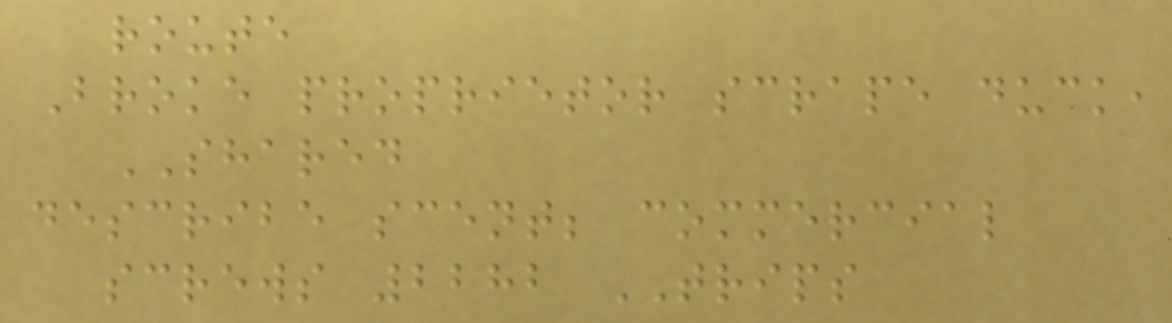route
Broke proprietor scrape duck,
SHARED
describe scent; commercial
screws 2282 TRIPS
